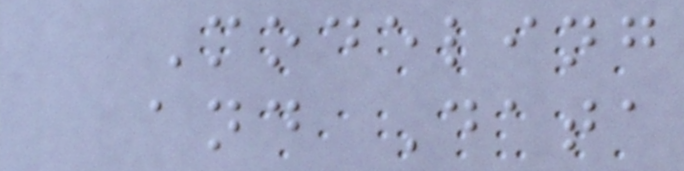Modeling
and Data
